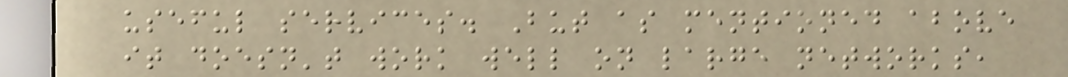useful services. But as mentioned above
it doesn't work well on large networks,
